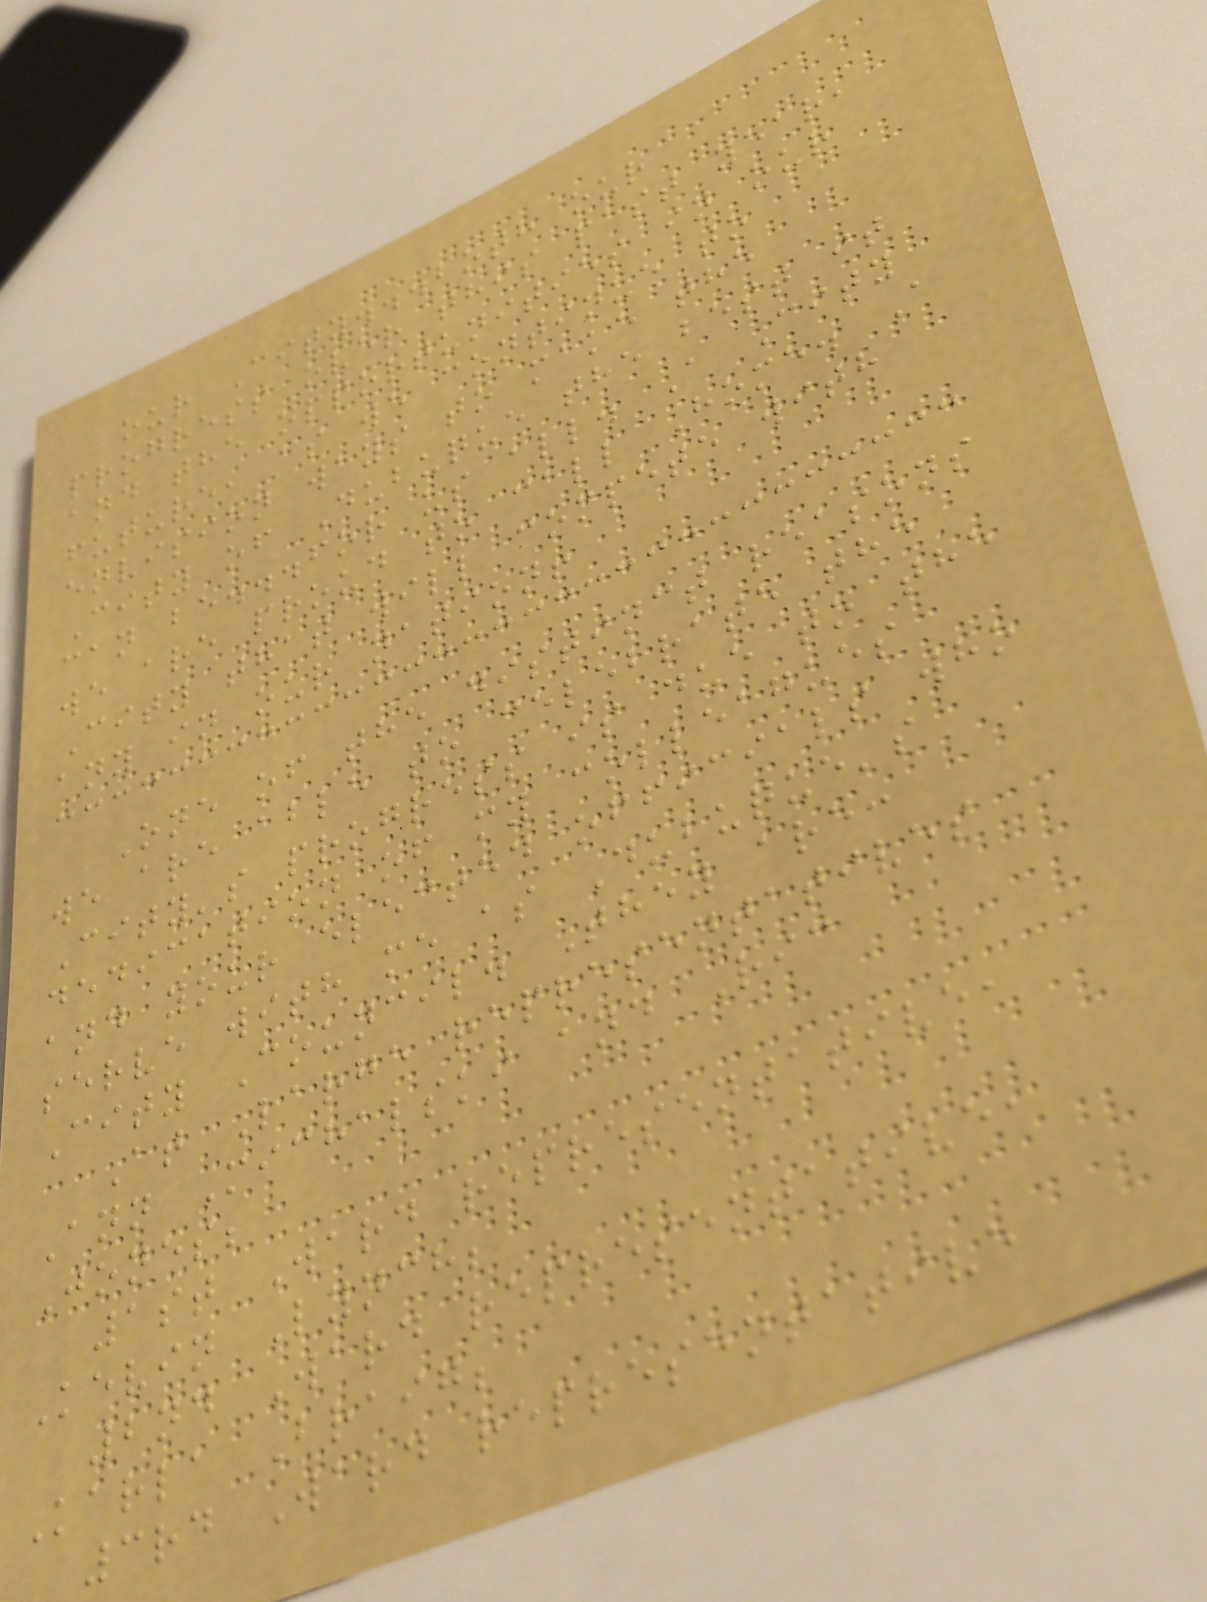our City...both our
progress over this past year,
and the opportunities in our
future, as we continue to
envision ways to make the
City of Dubuque the best it
can be...for us all. A City
we are proud to call Home. A
City that will compete with
any in our nation!
One of the distinct reasons
we are able to celebrate the
City's progress is due to the
dedication of my colleagues
and your elected officials who
serve with me as Dubuque's
City Council. They are:
At Large representatives
Ann Michalski and Ric
Jones;
1st Ward representative,
Kevin Lynch;
2nd Ward representative,
Karla Braig;
3rd Ward representative
